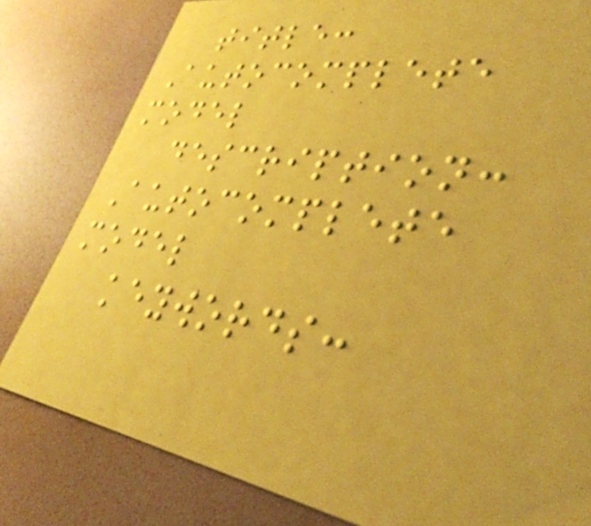title:
Autocomplete
model
description:
Autocomplete
model
keywords:
